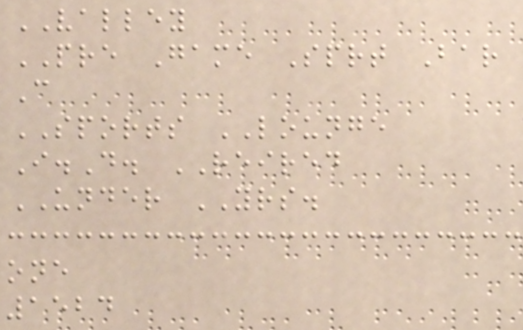VALLEY
PRE Game Sprt Bar
C
SPORTS LOUNGE
I.D. REIRED
UNDER YRS.
one
1524
